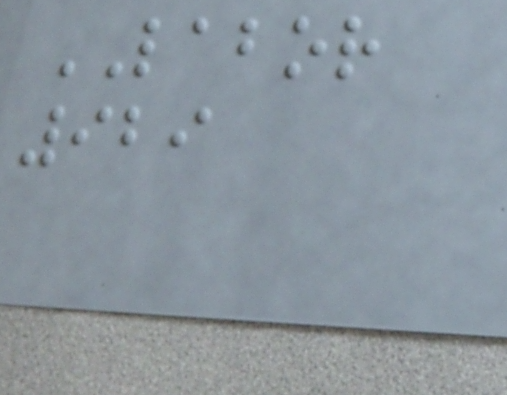LABOR
929
